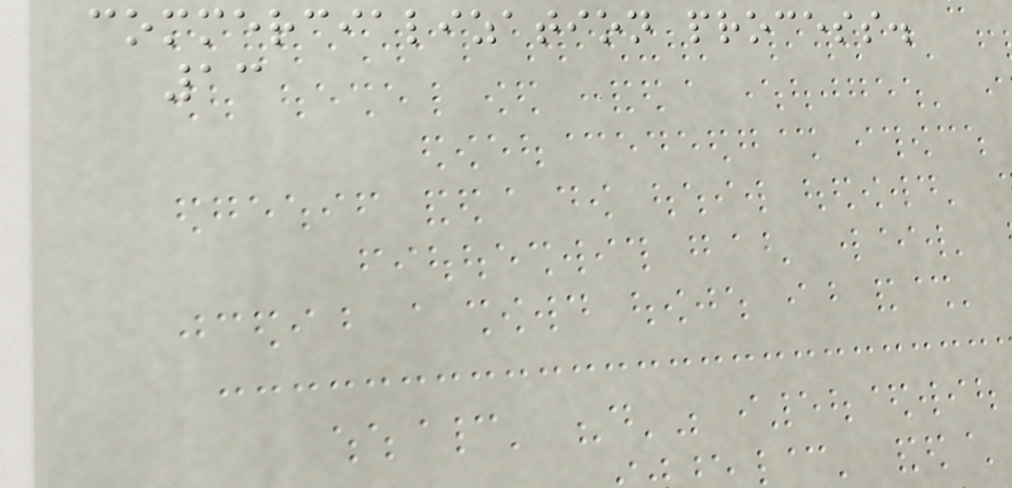commercialization process.
13
